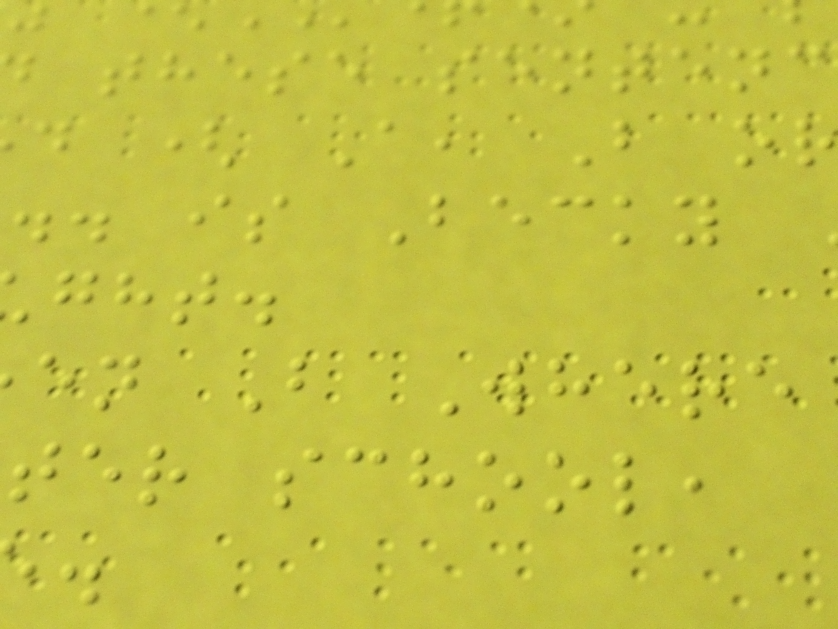these sentenc
d ( A, B o
.. is Becky
ght.
en B Where
ter school,
